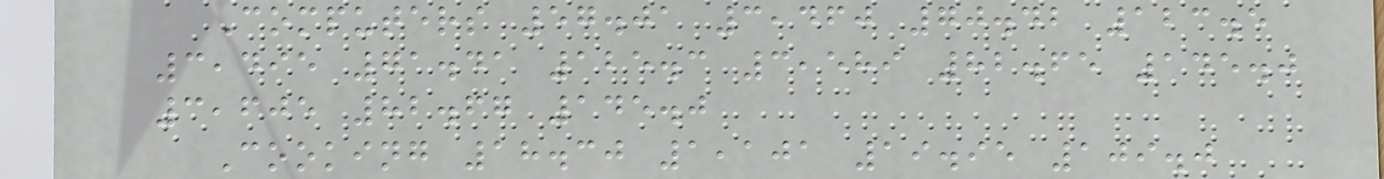Computers 57.01 3,460 70.42 123.5
3,495 71.41 125.3 3,589 82.65 145.0
3,605 82.67 145.0
Cooking 18.30 1,101 19.95 109.0
